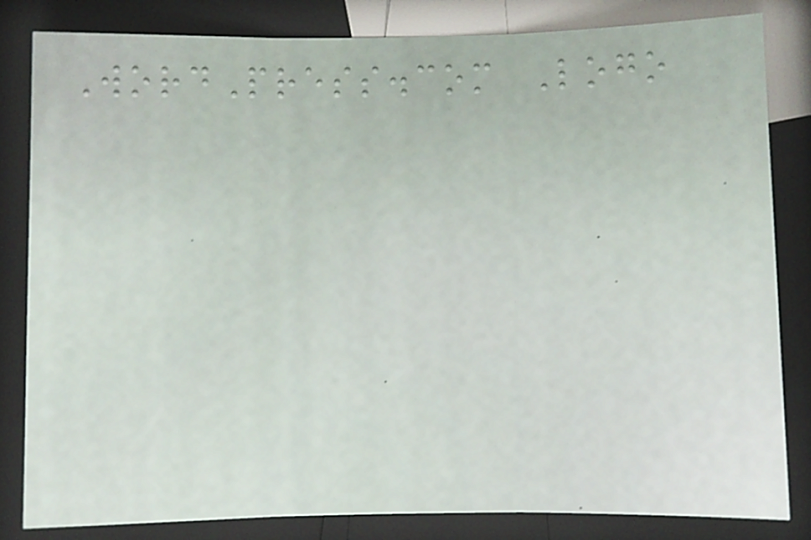WordPress.com Logo
